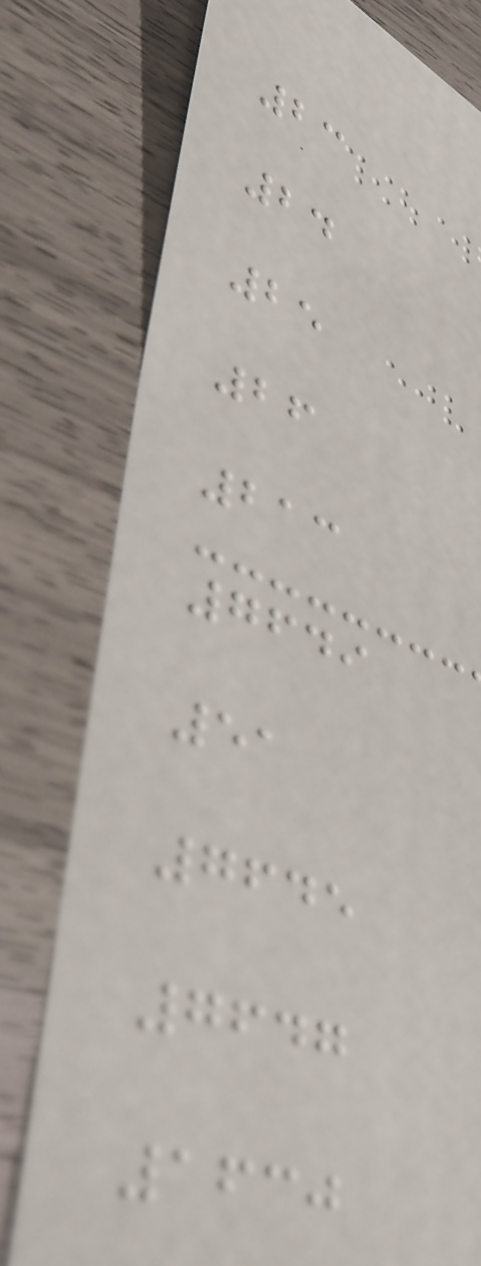23
24
25
26
213
7649
51
7645
7647
1630
